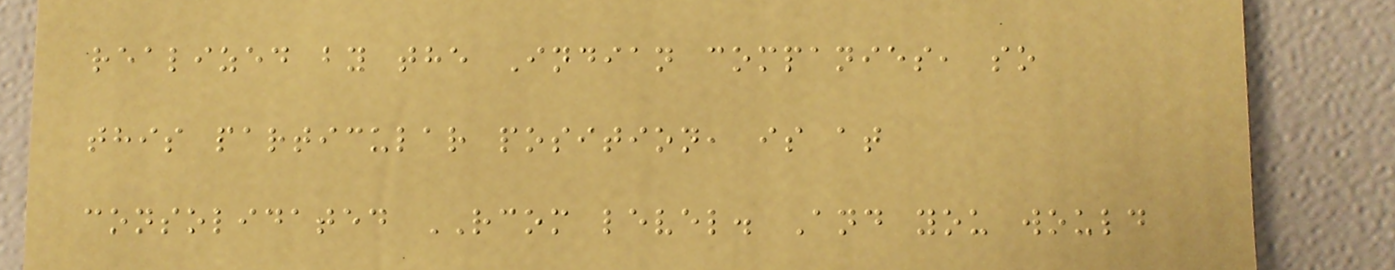realized by the Indian companies, so
this particular position, is at
consolidated RCOM level. And you would
